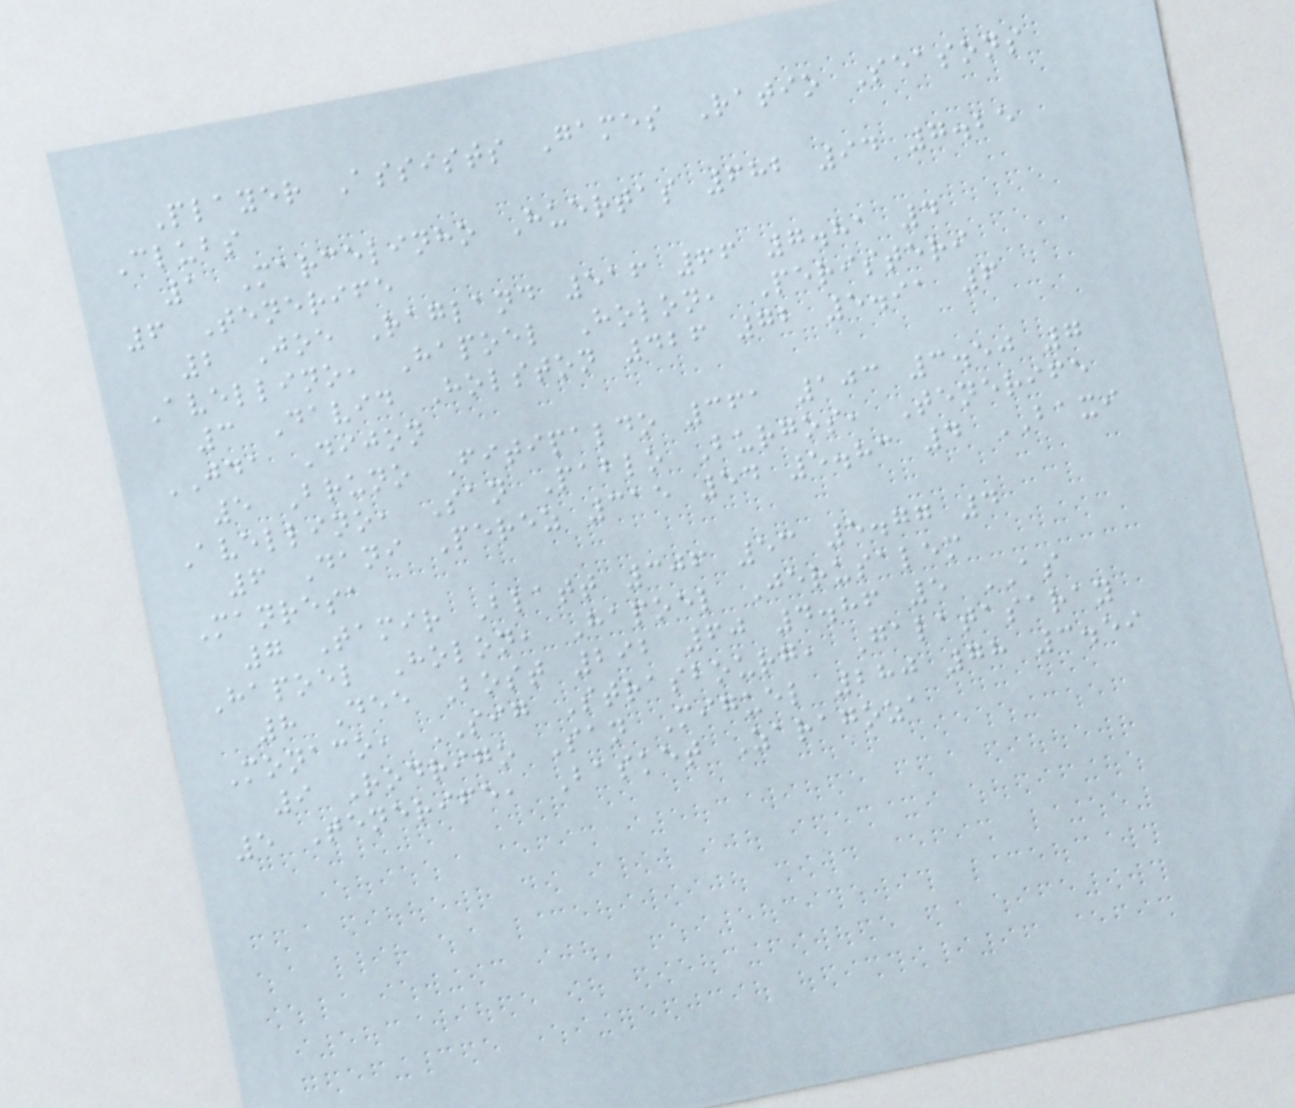Player Assists Games Ratio Seasons
Clubs
1 Marcelinho Huertas 682 94 7.25
6 Tenerife
2 Joe Ragland 516 66 7.81 4
Avellino, Hapoel Holon, Peristeri
3 David Holston 426 72 5.91 6
JDA Dijon
5 Bruno Fitipaldo 361 103 3.50 7
Avellino, San Pablo Burgos, Tenerife
6 Dani Perez 315 54 5.83 4 BAXI
Manresa
7 Tamir Blatt 306 53 5.77 4
Hapoel Holon, Hapoel Jerusalem
8 Dee Bost 292 60 4.86 5 AS
Monaco, SIG Strasbourg, Galatasaray
9 Rodrigo San Miguel 280 78 3.59
5 Tenerife, Basket Zaragoza
